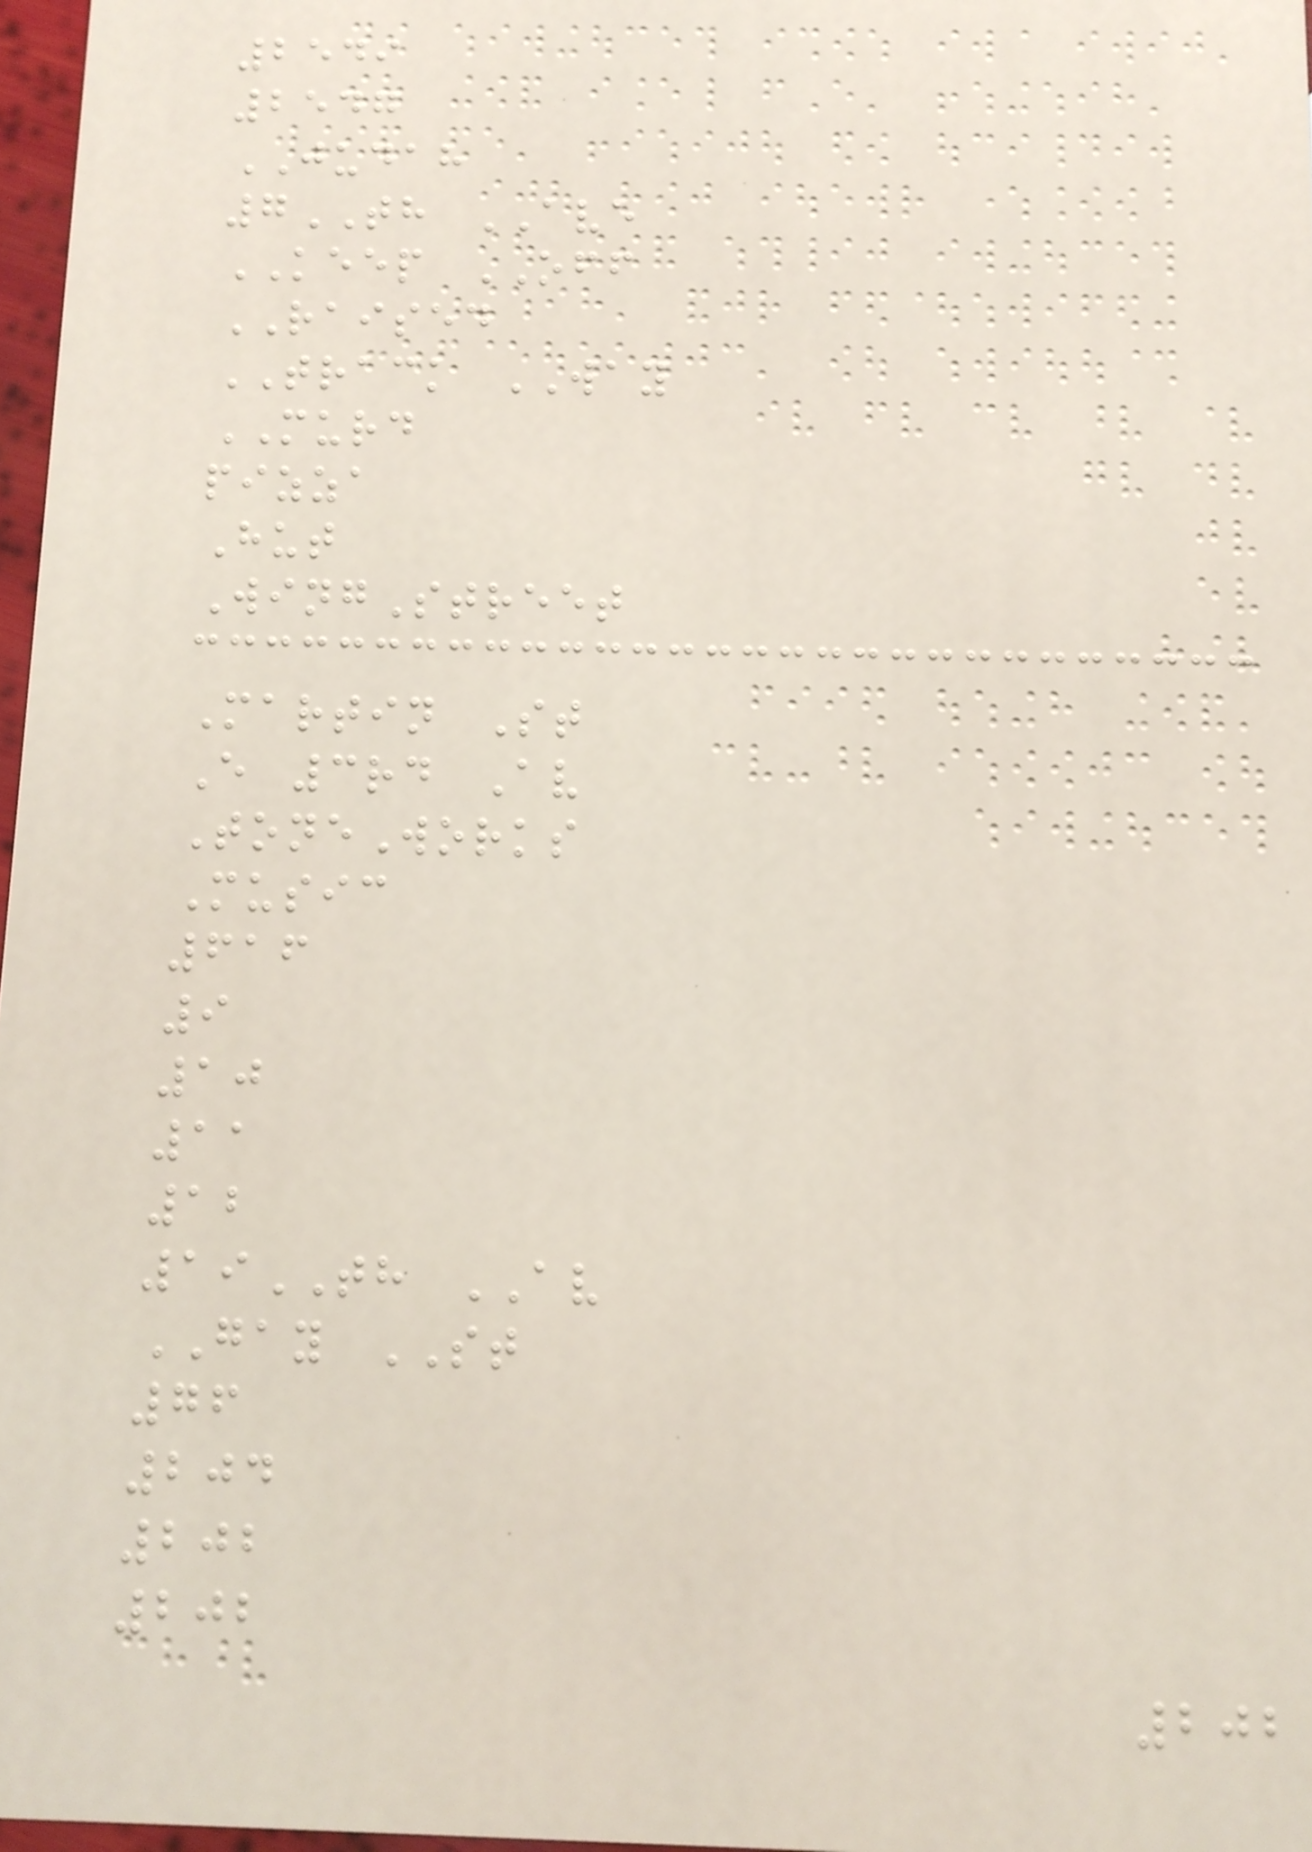2549
2547
JUDAH
7TH AVE
KEEP OFF
RAISED
TRACK WAY
MURD
pizza
Hut
WingStreet
Martin St
E 3rd Av
ToneWorks
Music
616
9
10
11
12
19TH AV
GAY ST
76
204
202
202
202
